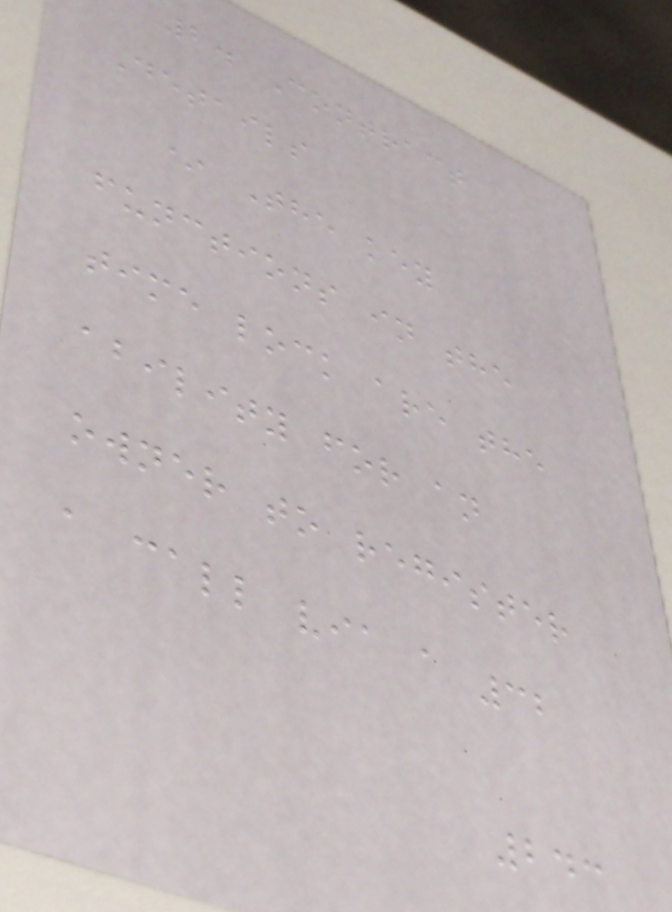2. Contract
Details
* The key
functions in the
time lock are the
ability for an
owner to register
a call via a 32
243
